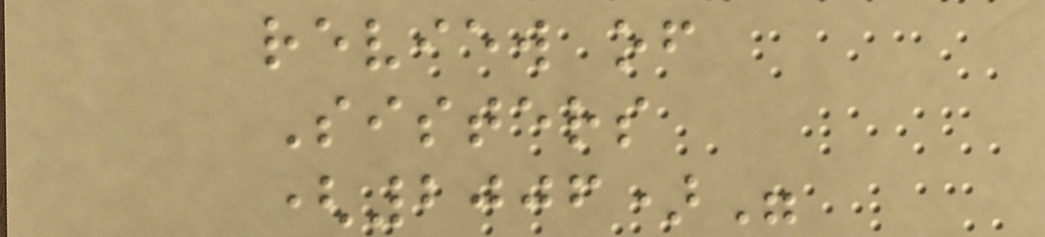review of
Sisters
(2006)"
